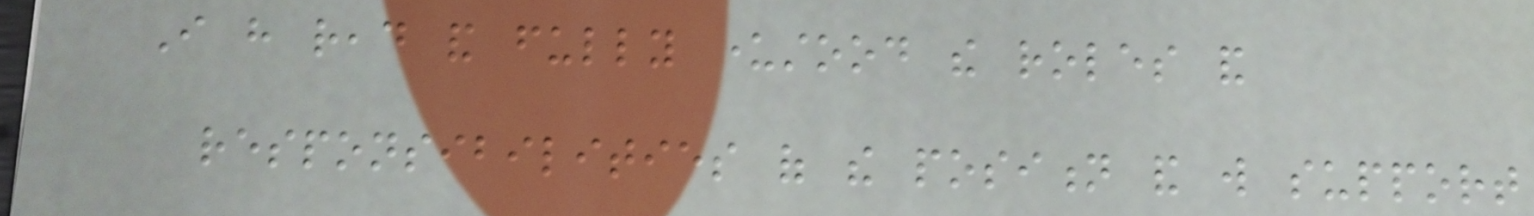I have read and fully understood the roles and
responsibilities of the position and will support
